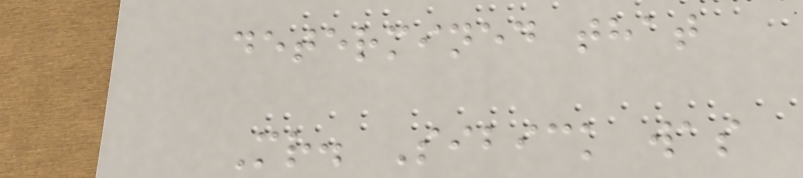determined that
Mr. Sibick was
